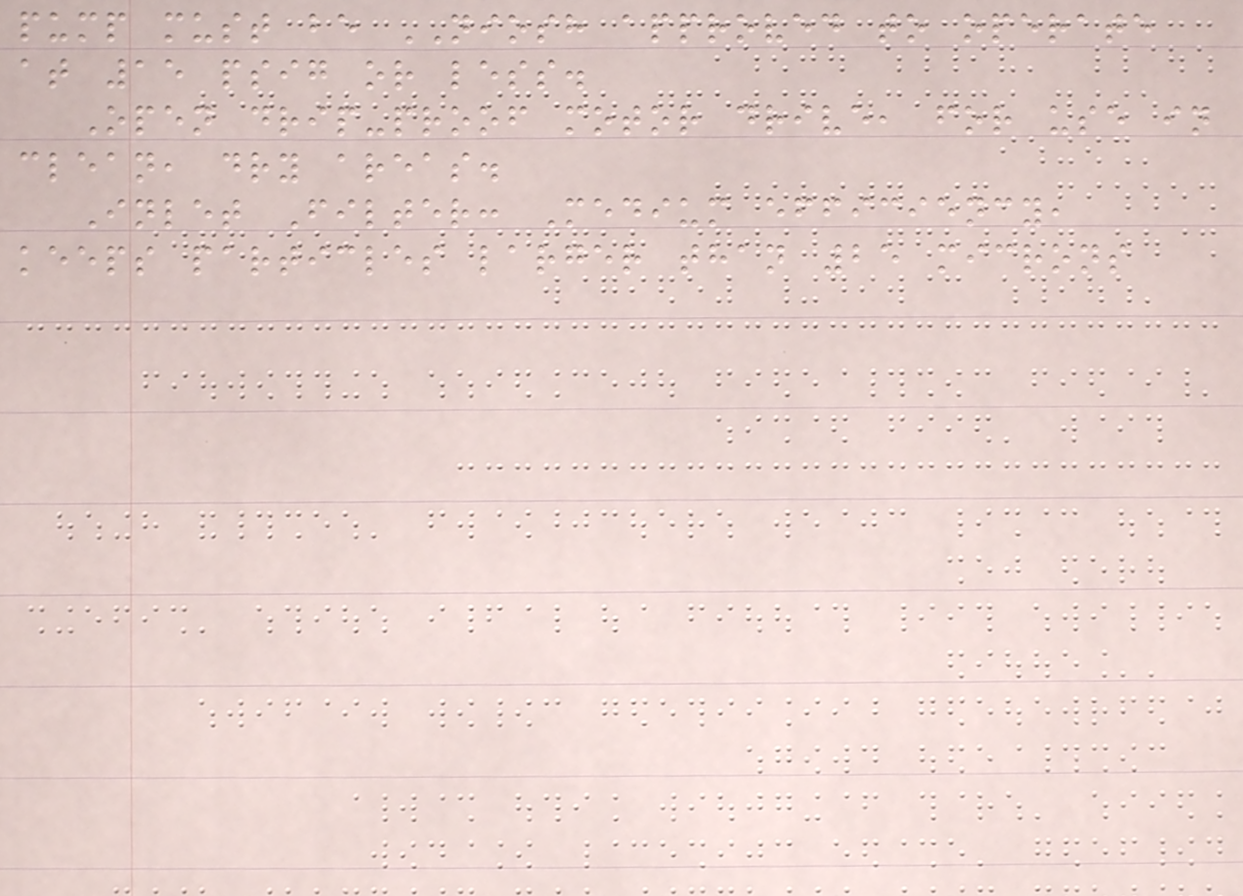pump must be NIOSH approved to operate
at 15 psig or less.
Open drip-proof motor drive, for use in
clean, dry areas.
Inlet Filter: Medium efficiency,
keeps particles larger than 25 microns
